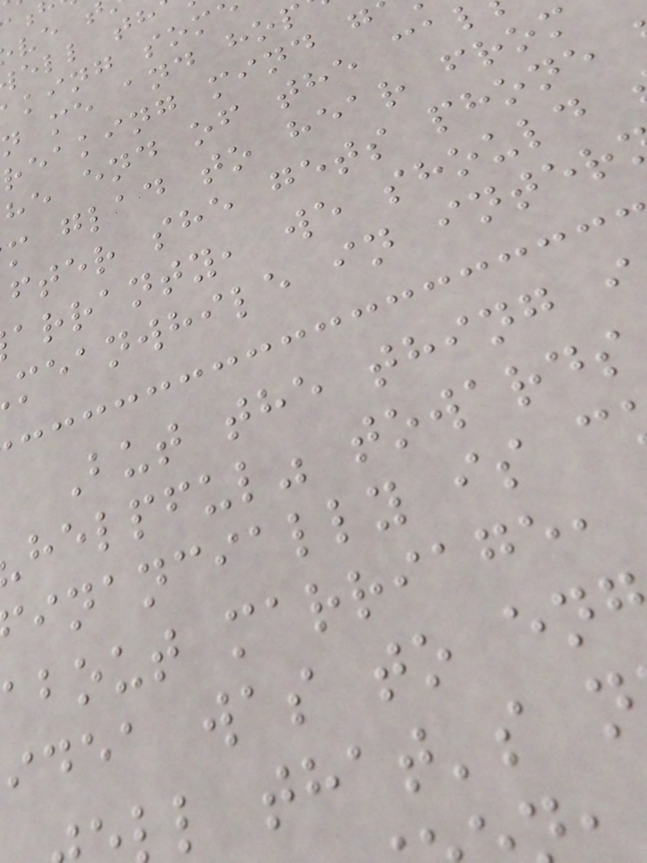king som
n me and hop
reaking mind g
he end of the ca
m glad to hear from
fter she gets phone
arranty, we should
meanwhile in inter
But the thing i
helpful" towards
inancially is c
about marriage,
idea was to en
l that's n
